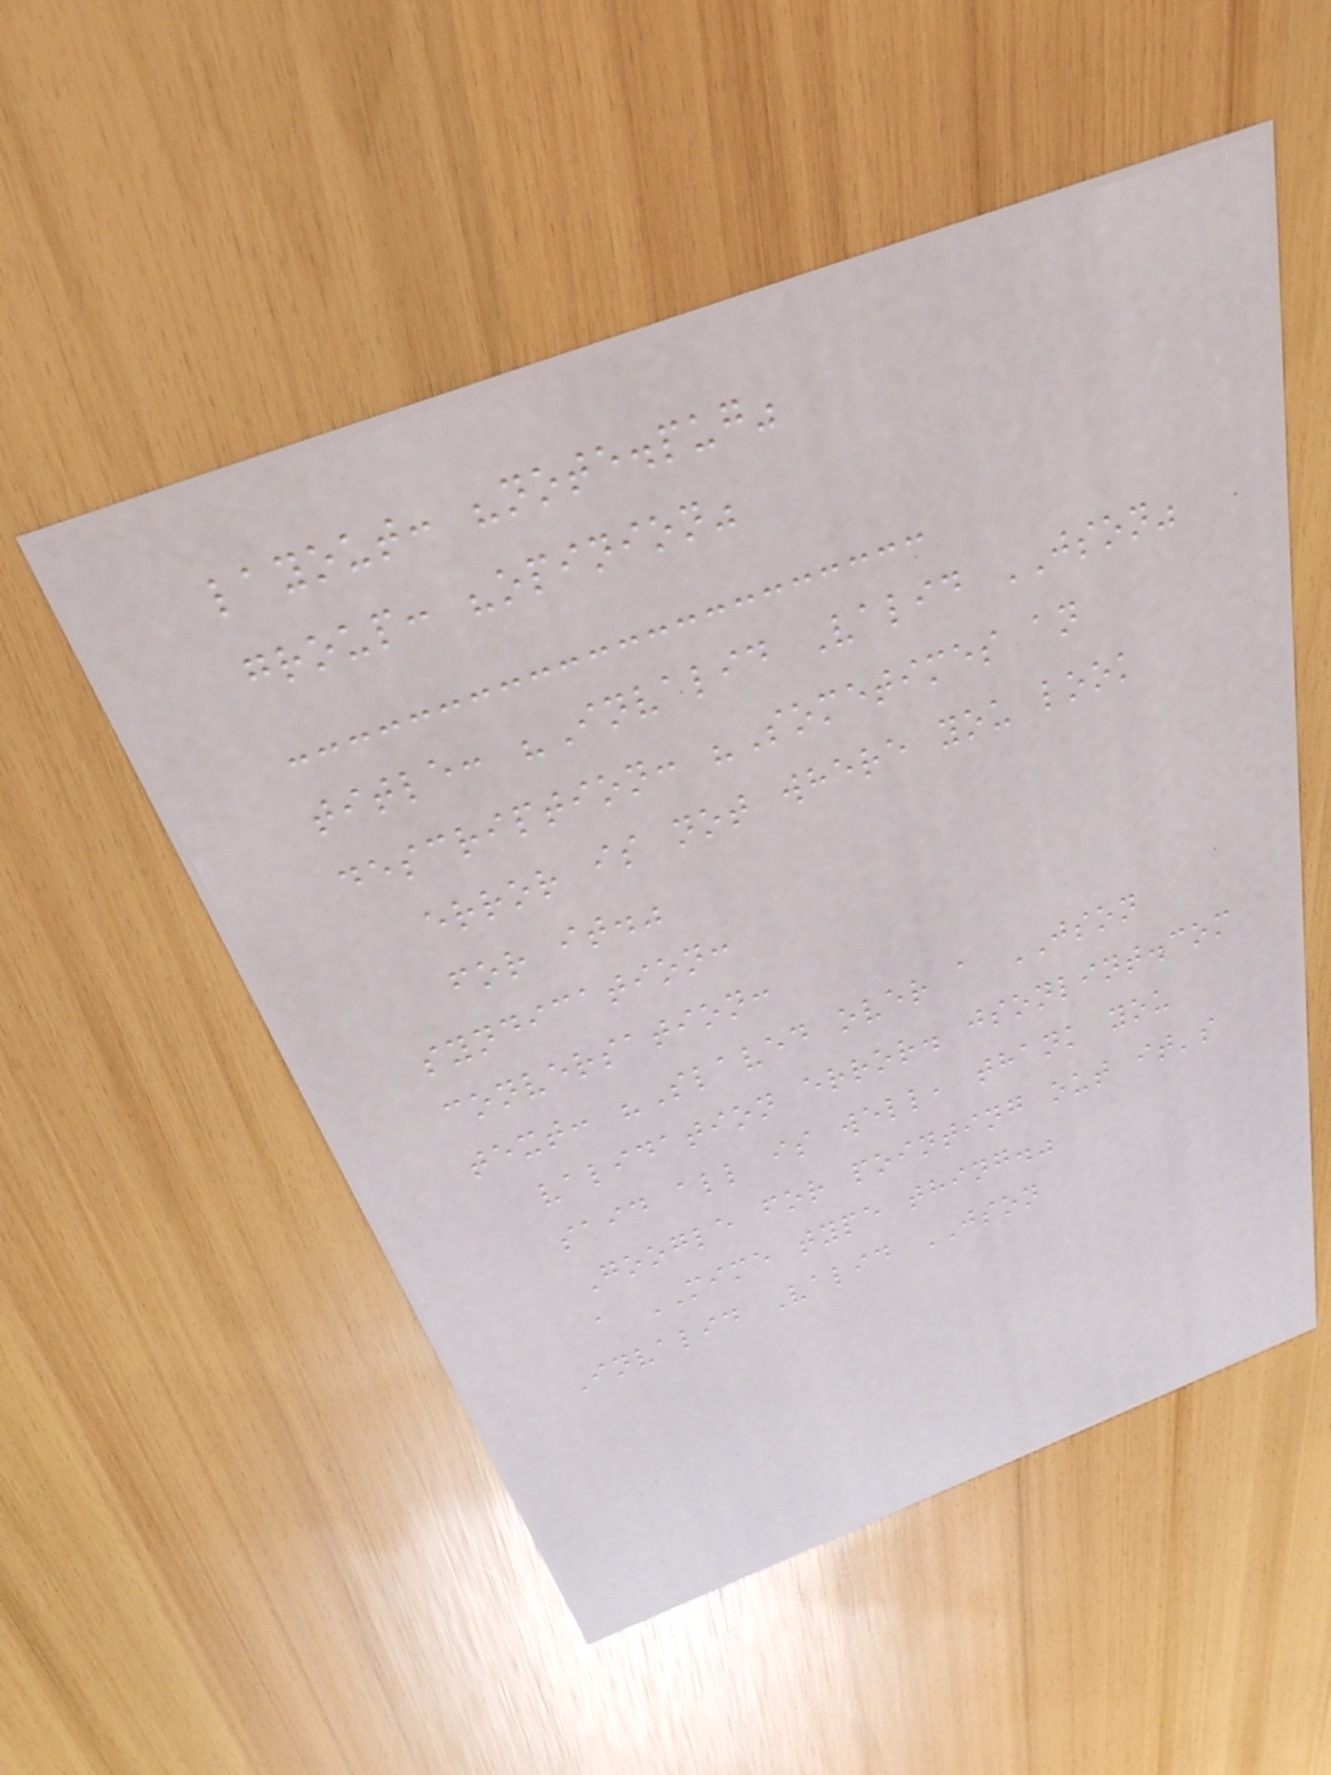layout: "note.pug"
group: "opinion"
title: "Invalid Valid JSON"
description: "Sometimes an
error is not where you look
for it."
syndication:
conversation:
text: "Slaved over a JSON
validation error. jsonlint.com
said all is well, thank you
Google for pointing out it's
a MIME type thing."
Invalid Valid JSON
